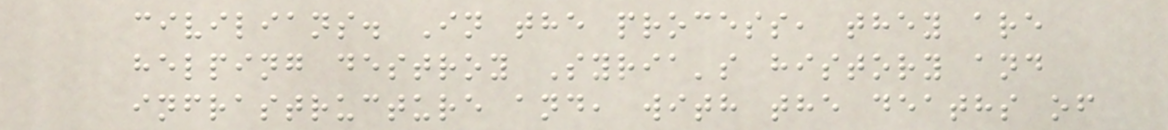civilians. In the process, they are
helping destroy Syria's history and
infrastructure and, with the deaths of
